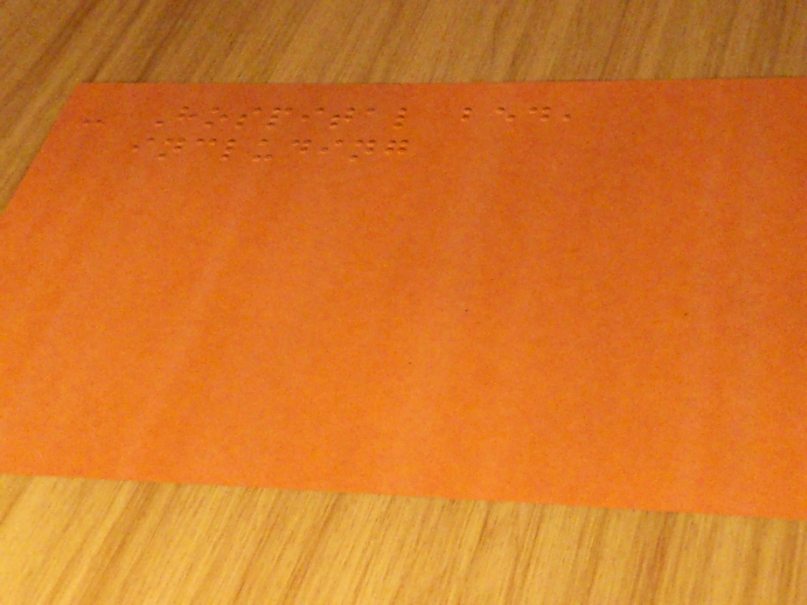- Hospital bed,
including
